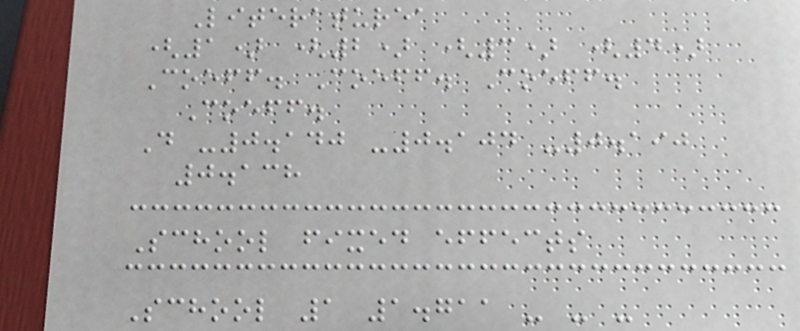Literaturea
(1) (2) (3) (4)
Coeff. Coeff. Coeff.
Coeff.
D -0.140 -0.104 -0.190
0.138
School fixed effects
School 1 1.711 - - -
